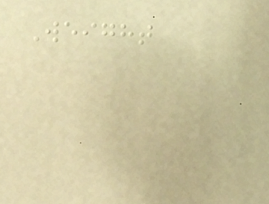Weight
